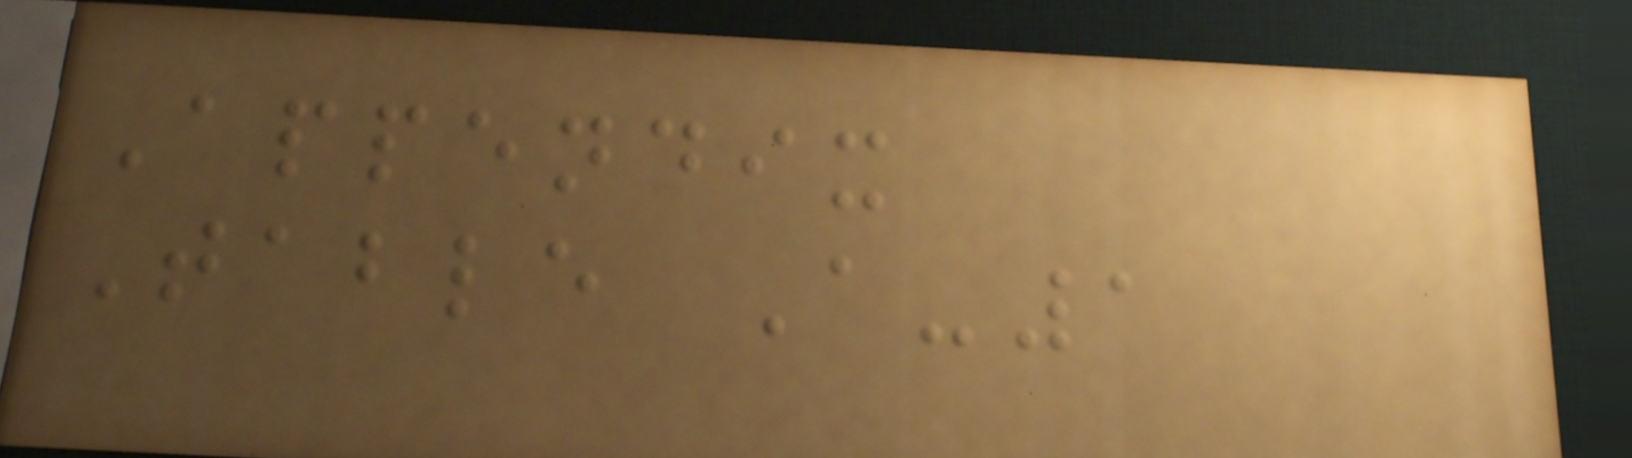Appendix
Table A-1
